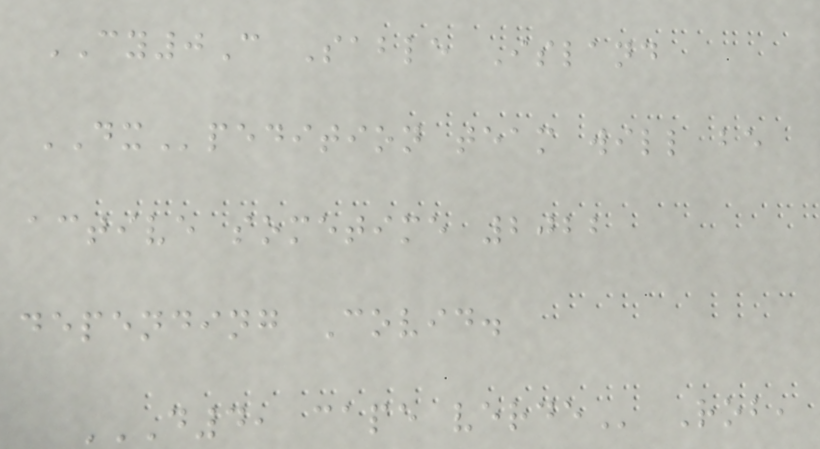CY0C Sable Island
DXpedition team will be
active sometime 2022
depending Covid.
D4, CAPE VERDE Rob,
